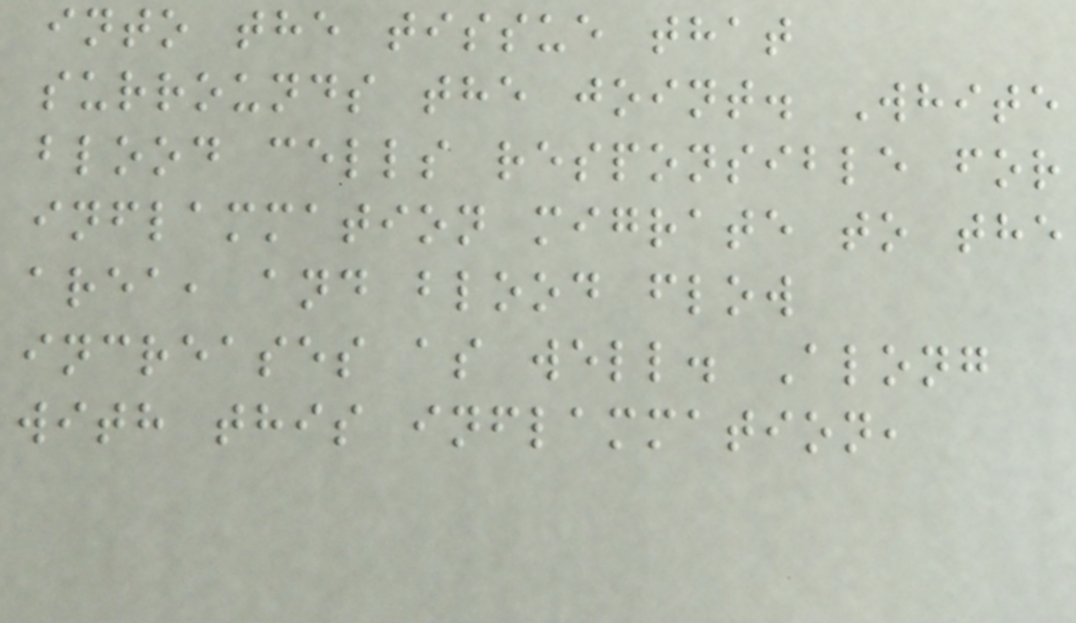into the tissue that
surrounds the joint. White
blood cells responsible for
inflammation migrate to the
area, and blood flow
increases as well. Along
with this inflammation,
